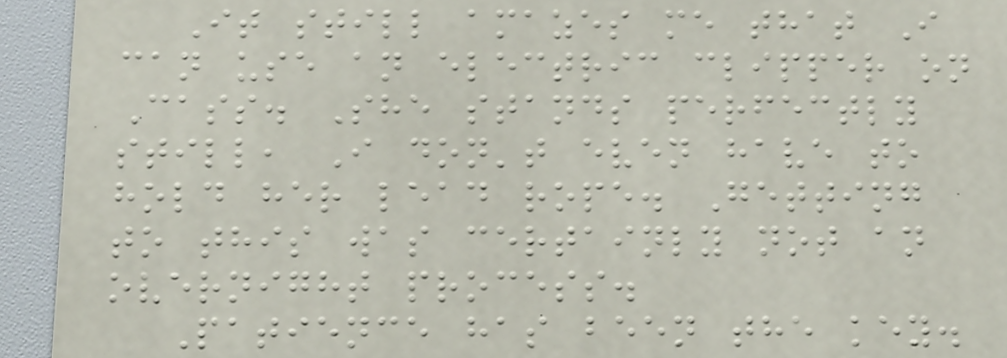It still amazes me that I
can use an electric clipper on
Cass. She stands perfectly
still, I don't even have to
hold her lead rope. Getting
to this was certainly not an
overnight process.
Patience has been the key.
